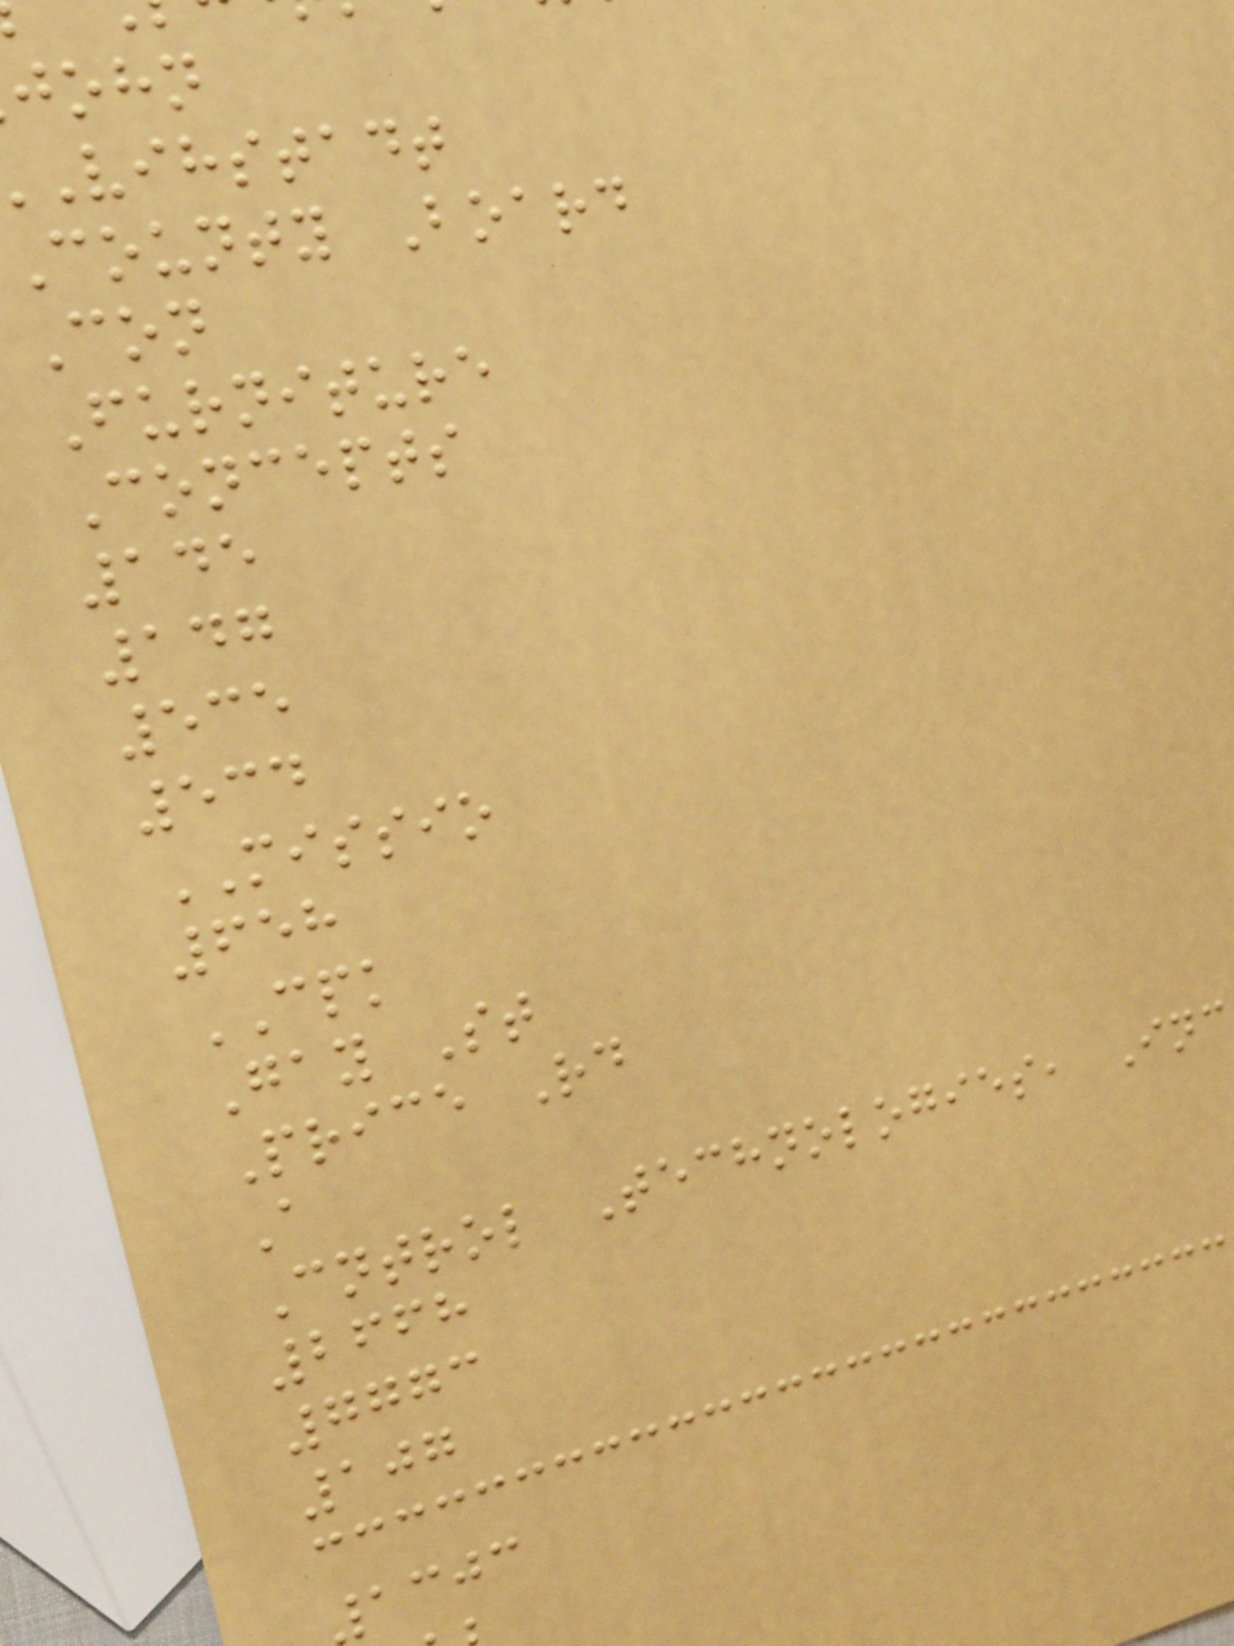john
vihstadt
county Board
Con
Furniture
Concepts
145
147
535
534
MISSIO
658
CPK
Gay St
Price Rd
A
Cntrol Technologies, Inc
2668
7773
107
acjc
